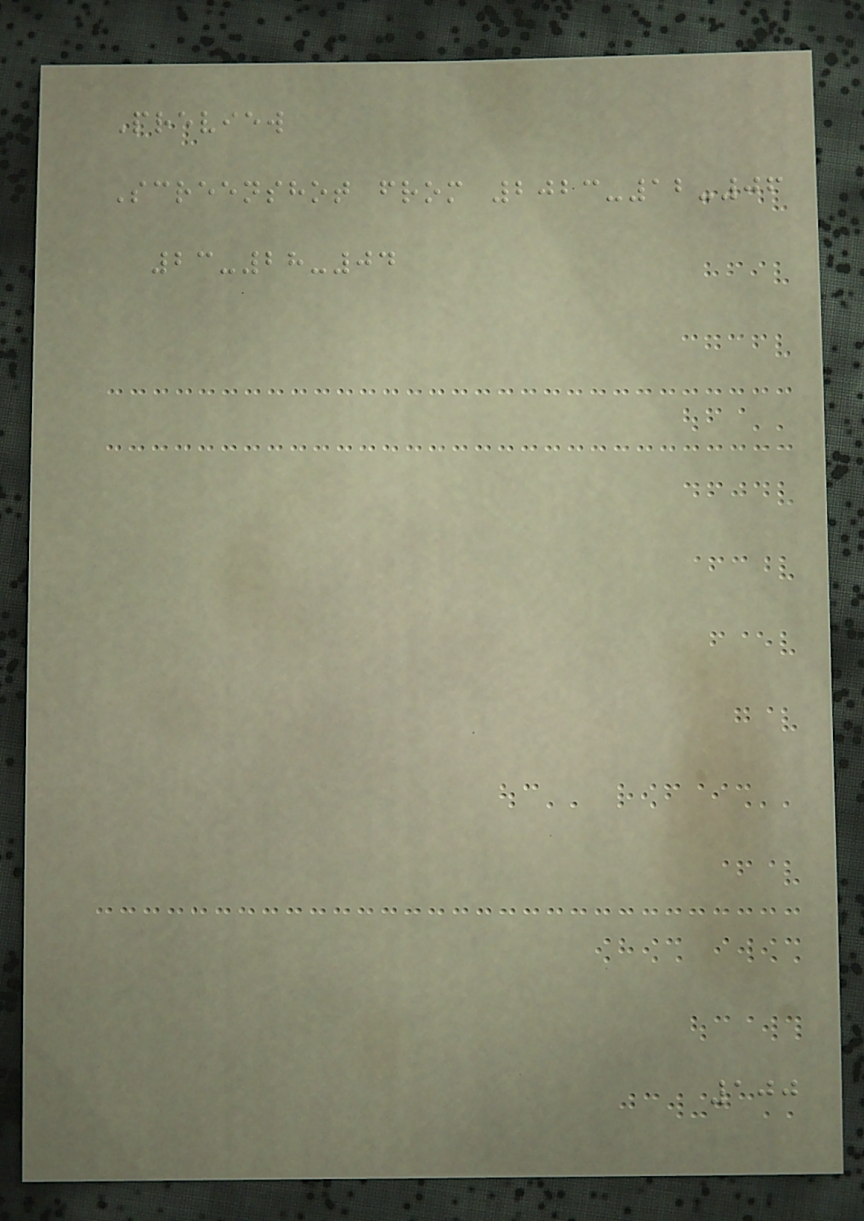Preview
Screenshot from 2023-12-06
23-28-04
100
